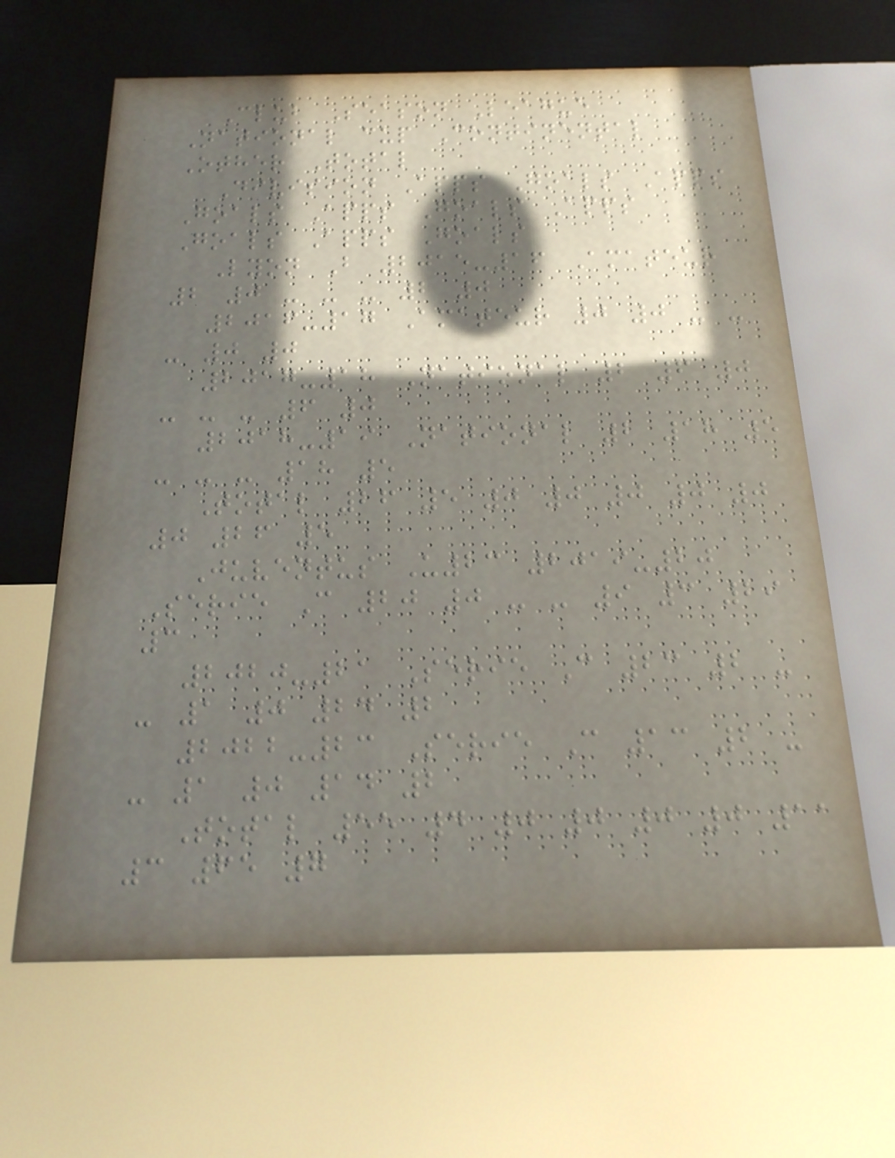Club Season League
National cup Continental
Other Total
Division Apps Goals Apps
Goals Apps Goals Apps
Goals Apps Goals
Lyon B 2015-16 Amateur
2 0 - - - 2 0
2016-17 Amateur 0 0 - -
- 0 0
2017-18 National 2 6 0
- - - 6 0
2018-19 National 2 18 5
- - - 18 5
Total 26 5 0 0 0 0 0
0 26 5
Juventus U23 2019-20
Serie C 20 0 - - 9 3 29
3
2020-21 Serie C 23 2 -
- 1 0 24 2
2022-23 Serie C 13 2 -
- 1 0 14 2
Total 55 4 0 0 0 0 11
3 65 7
